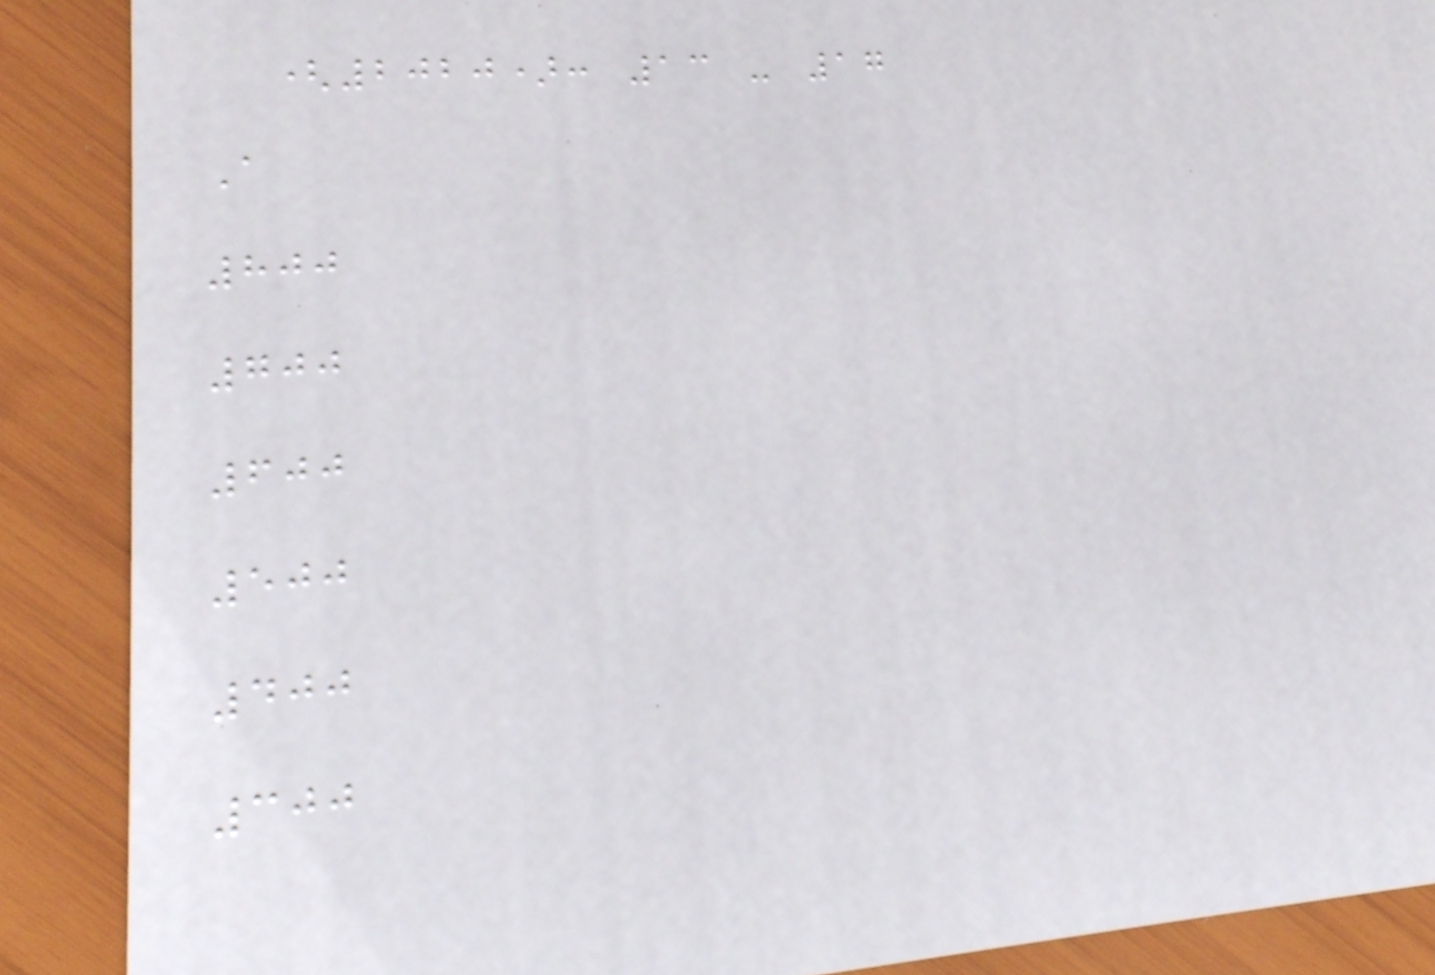(2020): 13 - 17
A
800
700
600
500
400
300
